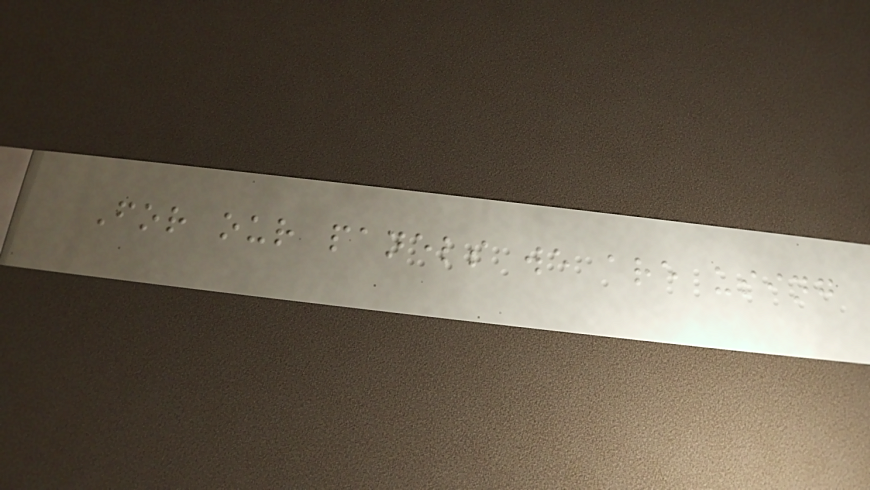For our panels we are using
